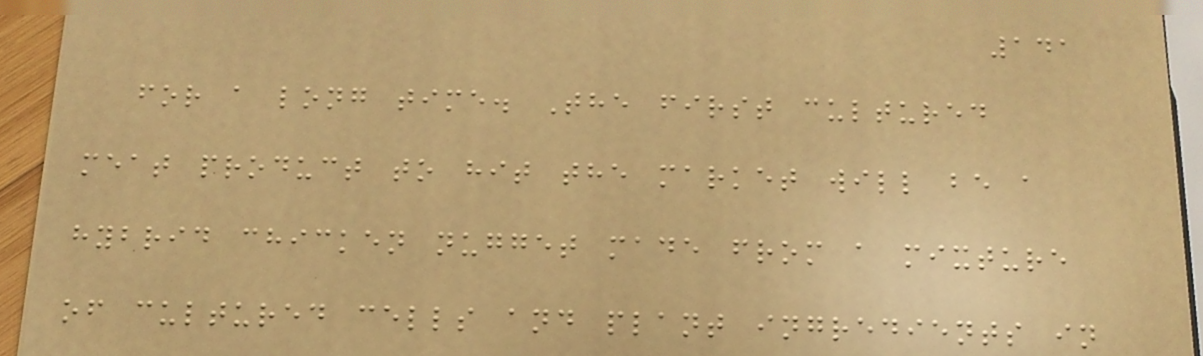141
for a long time. The first cultured
meat product to hit the market will be a
hybrid chicken nugget made from a mixture
of cultured cells and plant ingredients in
